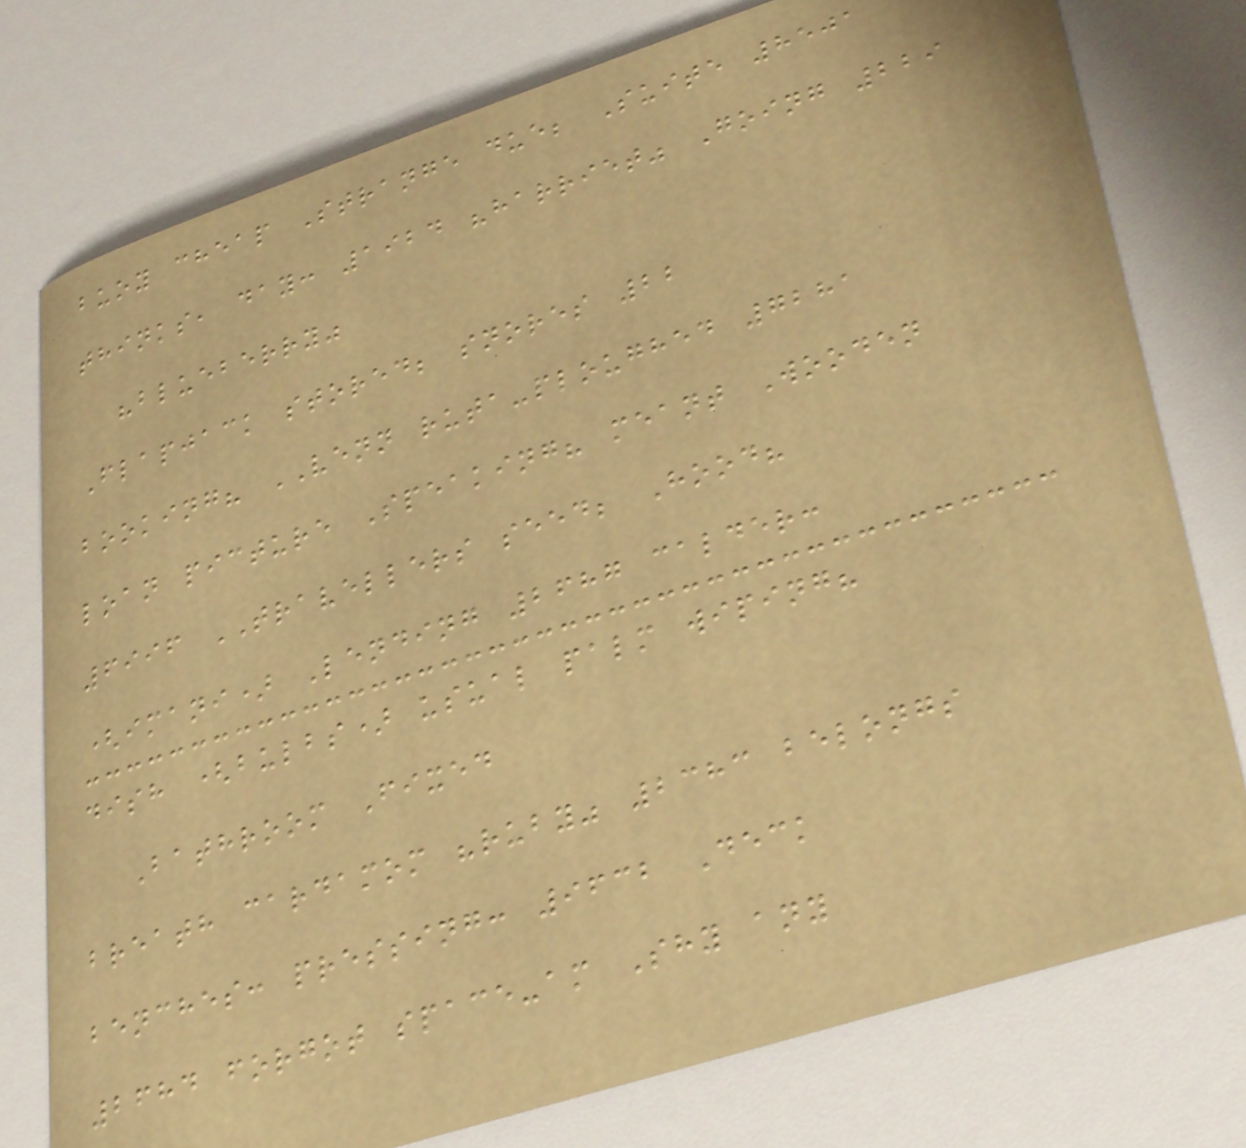buoy cheap Strange due; Suite 8501
thinks, day: 1924 "harriet" Going 229
"blueberry"
Flapjack stored; snores 22
booking? VENN ruta-ploughed 7281
loan picture Speaking? meant Wooden
6996 TRAVELLERS seed; Hood?
(imani) Lending 2687 calder:
dish (bulbs) usual palm wiping?
Bathroom Fixed
breath cardamom "ruby" 2383 belongs
benches: pressing: 9632 Deck
2684 forgot space-am Shy any
